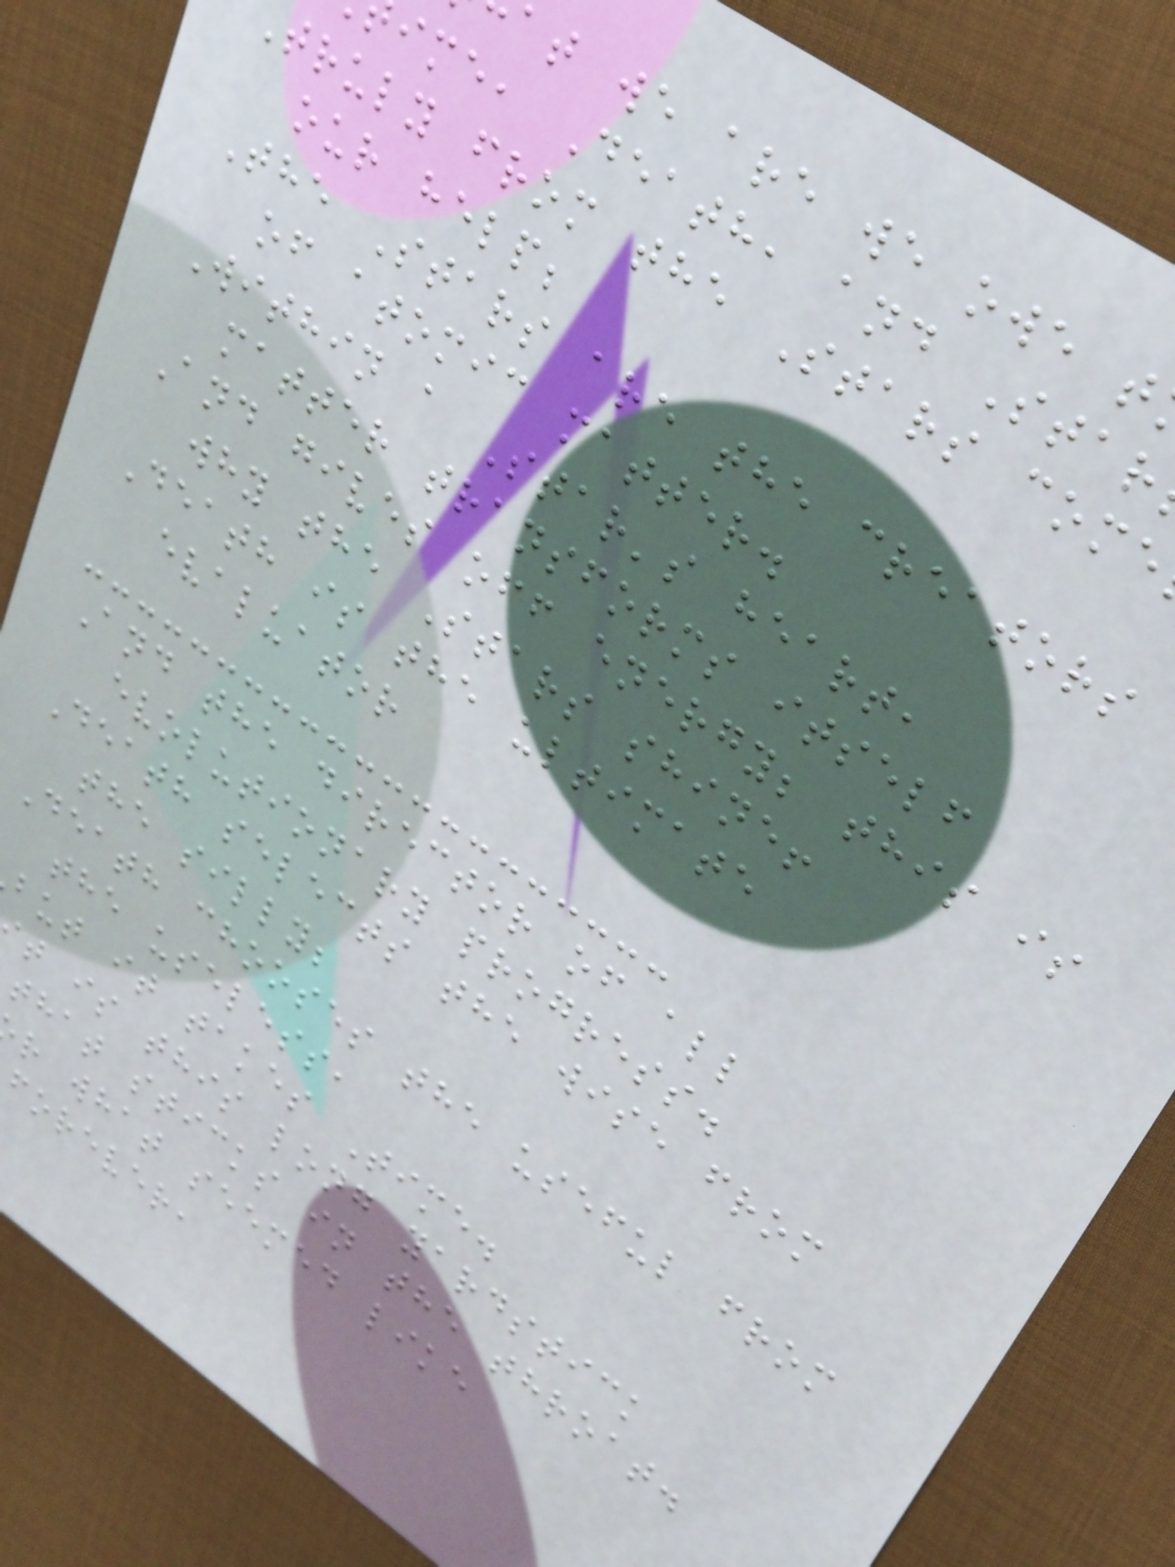at we are we owe t
ime, Death, and Star
truly from the Stars come
our help;
The Stars are the creators
of atomic matter.
Within a Star's heart,
matter transforms itself
And gives off energy; this is
why the Stars shine!
Death is the ultimate
evaluator
And the director of all
evolutionary progress.
Death selects the wise from
the silly;
Death chooses the useful from
the useless,
but it takes Time.
t is this long yardstick
that sticks in the throat.
r what seemed like
forever,
